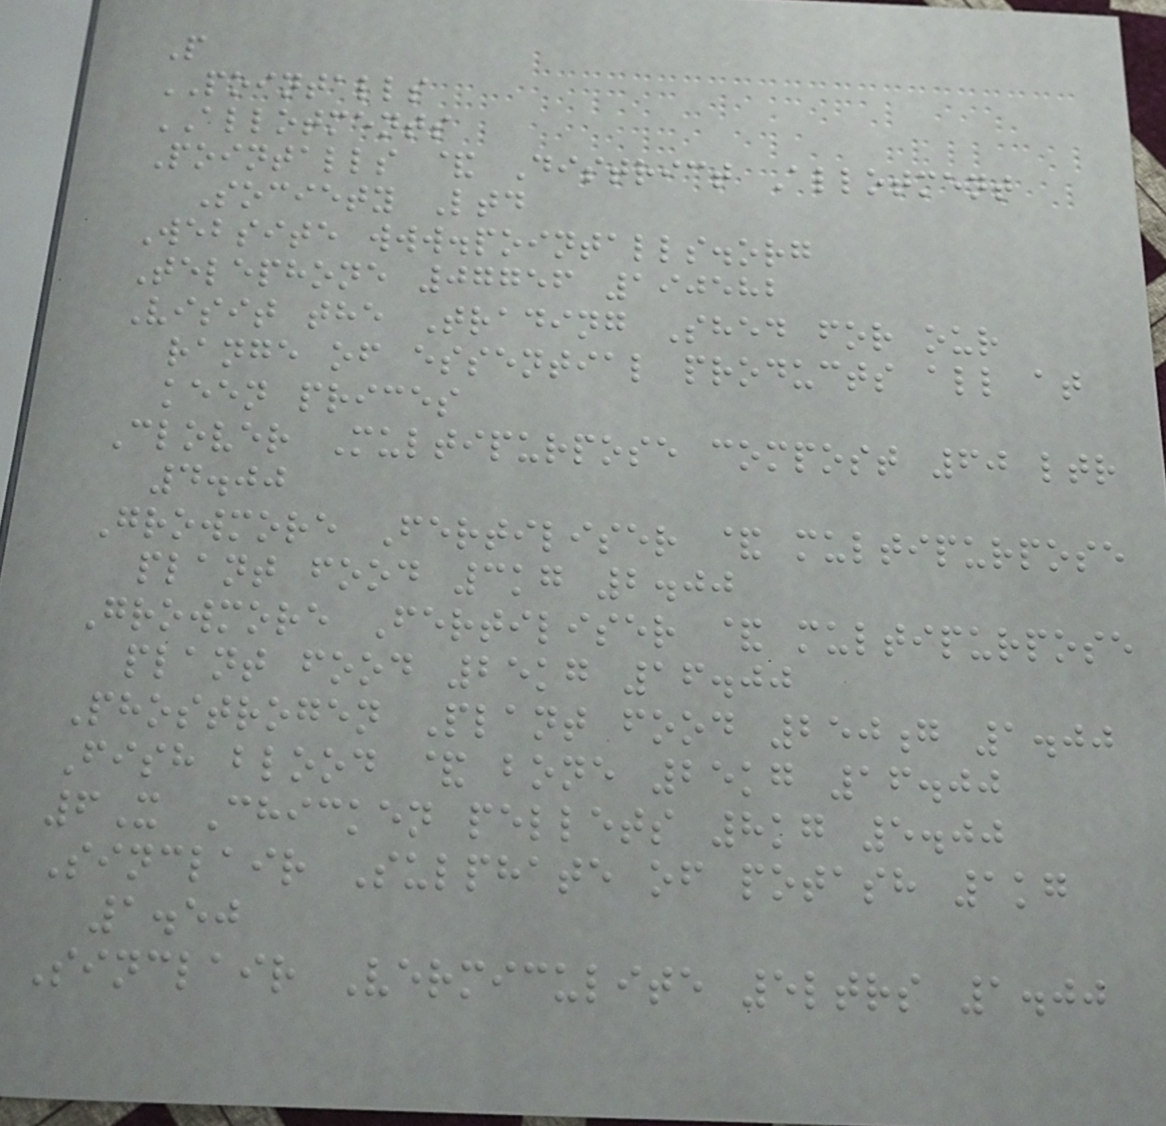P
POINTALLS
ALLOTMENTS
Pointalls & District Allotment
Society Ltd
Website www.pointalls.org
Telephone 07756 190582
Visit the Trading Shed for our
range of essential products all at
keen prices
Clover Multipurpose compost 60 ltr
4.00
Growmore Fertiliser & multipurpose
plant food 3kg 2.00
Growmore Fertiliser & multipurpose
plant food 25kg 16.00
Phostrogen Plant food 250g 1.00
Fish blood & bone 25kg 16.00
6X Chicken pellets 8kg 5.00
Sinclair Sulphate of potash 1kg
1.50
Sinclair Vermiculite 5ltrs 1.00
